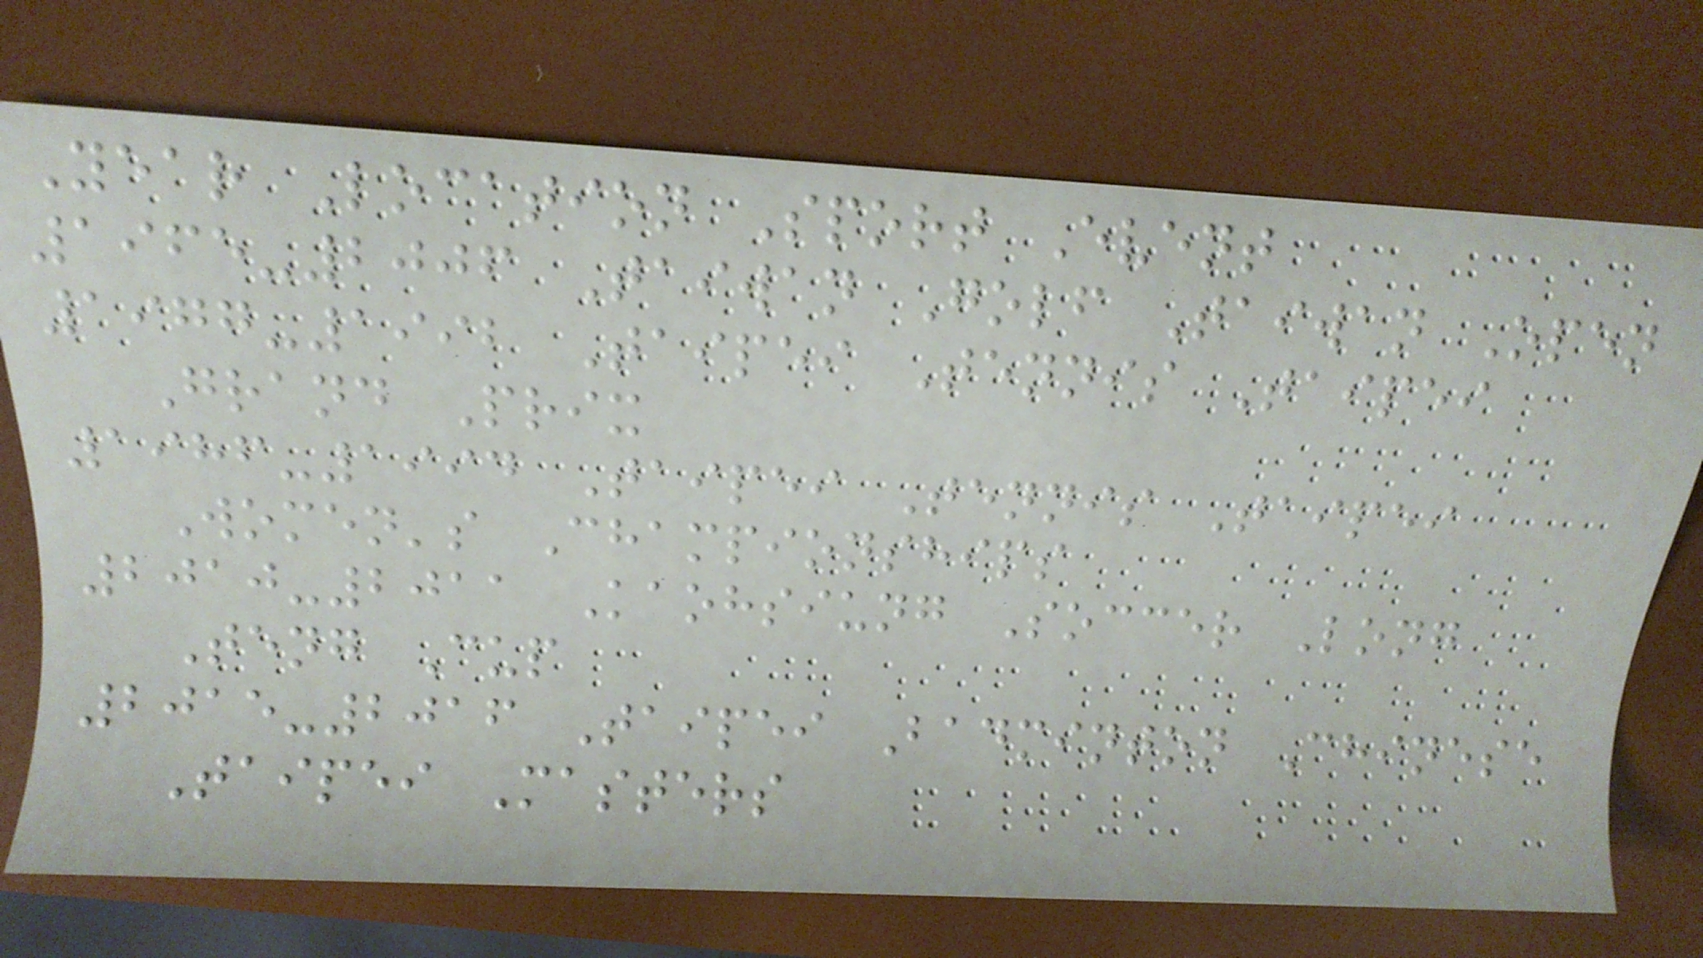Year Location Sport Event
1965-2006 Taiwan Golf Taiwan Open
1977-1992 Taipei Tennis Taipei
Grand Prix
1986-1994 Taipei Tennis Taipei
Women's Championships
2010-2011 Kaohsiung Soccer Long
Teng Cup
2015-2016 Taipei Badminton Chinese
Taipei Masters
